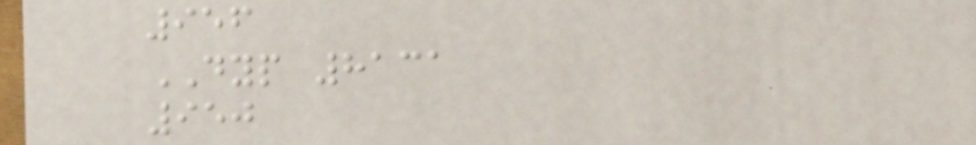956
DYP 8131
950
